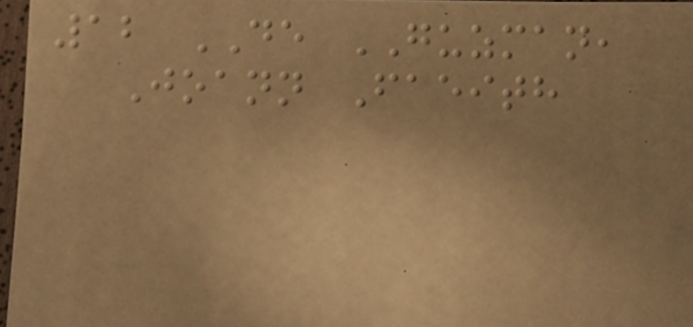12 DE GUZMAN,
Joann Faeith
